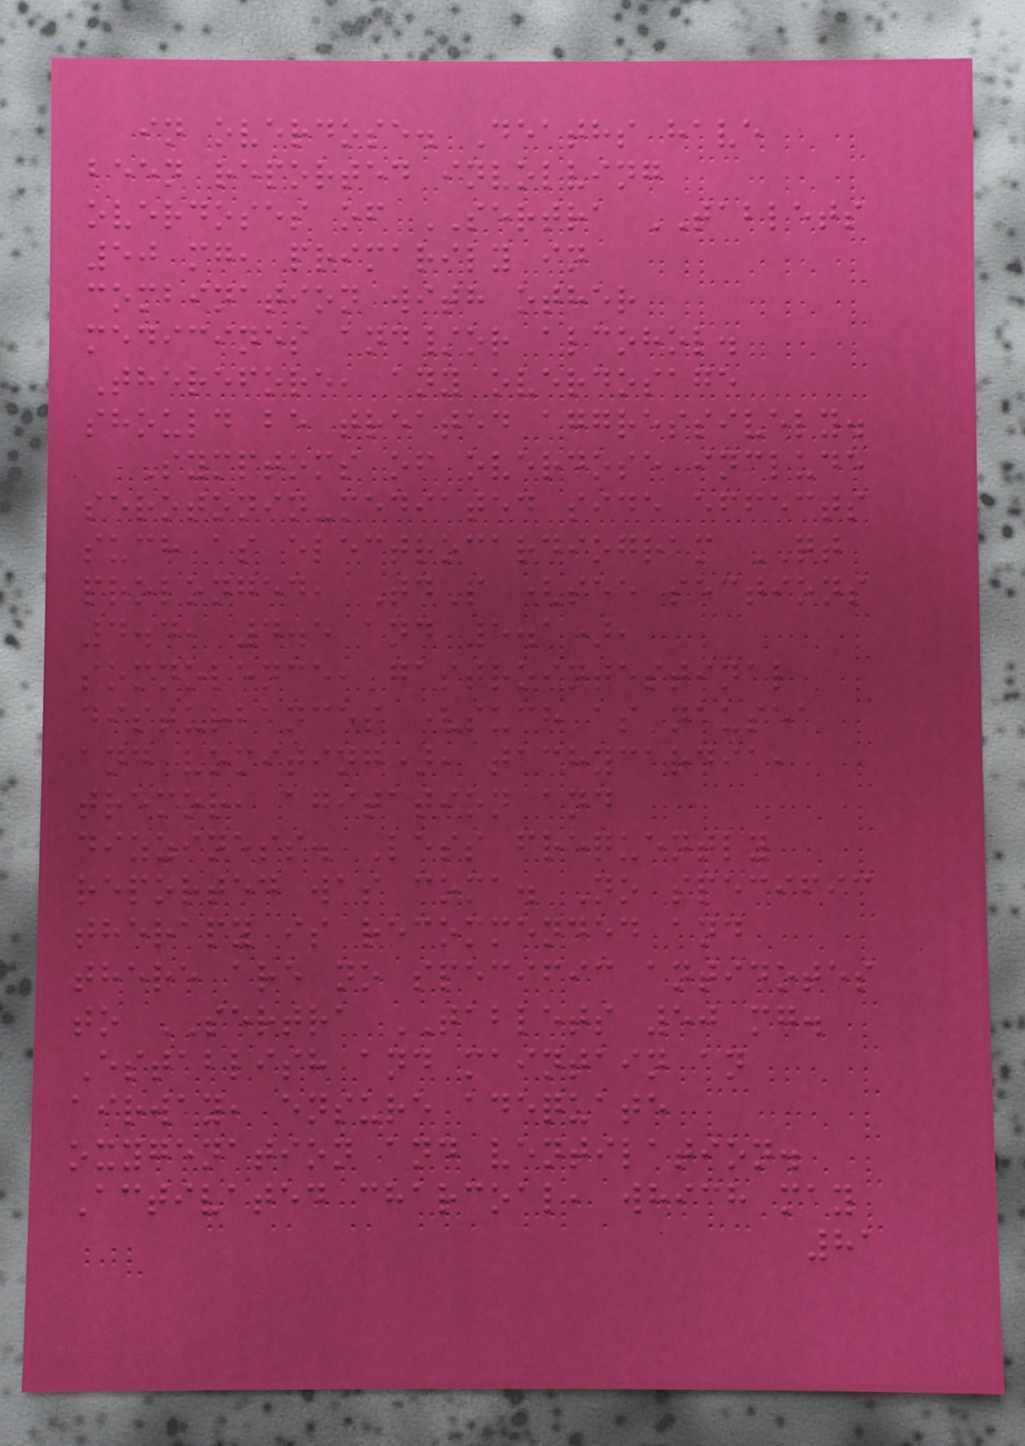in overdose. Deaths have
been reported involving
overdoses of SERTRA TABLETS
50 mg, primarily in
combination with other
medicines and/or alcohol.
Therefore, any overdosage
should be treated aggressively.
Symptoms of overdose include
serotonin-mediated side effects
such as electrocardiogram QT
prolonged, TdP (see sections
4.4, 4.5 and 5.1),
somnolence, gastrointestinal
disturbances (such as nausea
and vomiting), tachycardia,
tremor, agitation and
dizziness. Less frequently
reported was coma. No specific
therapy is recommended and
there are no specific antidotes
to SERTRA TABLETS 50 mg.
Establish and maintain an
airway, ensure adequate
oxygenation and ventilation.
Activated charcoal, which may
81
